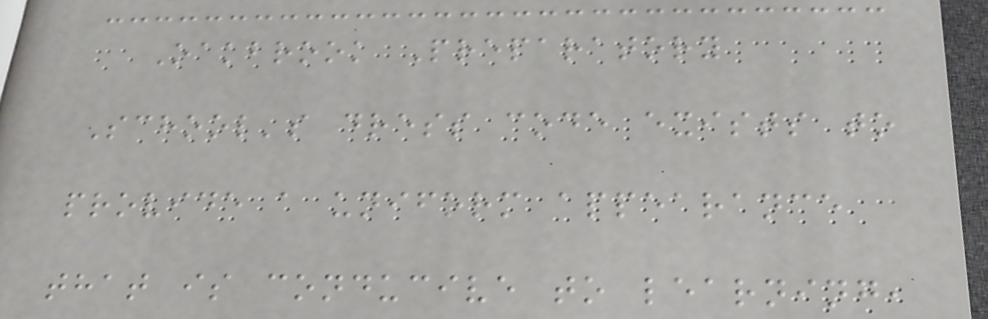Oakbrook Preparatory
School's dress code exists to
provide a uniform appearance
that is conducive to learning,
